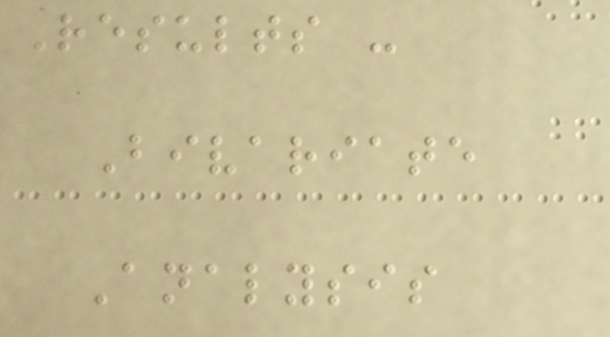Results -
Bivariate
Analysis
